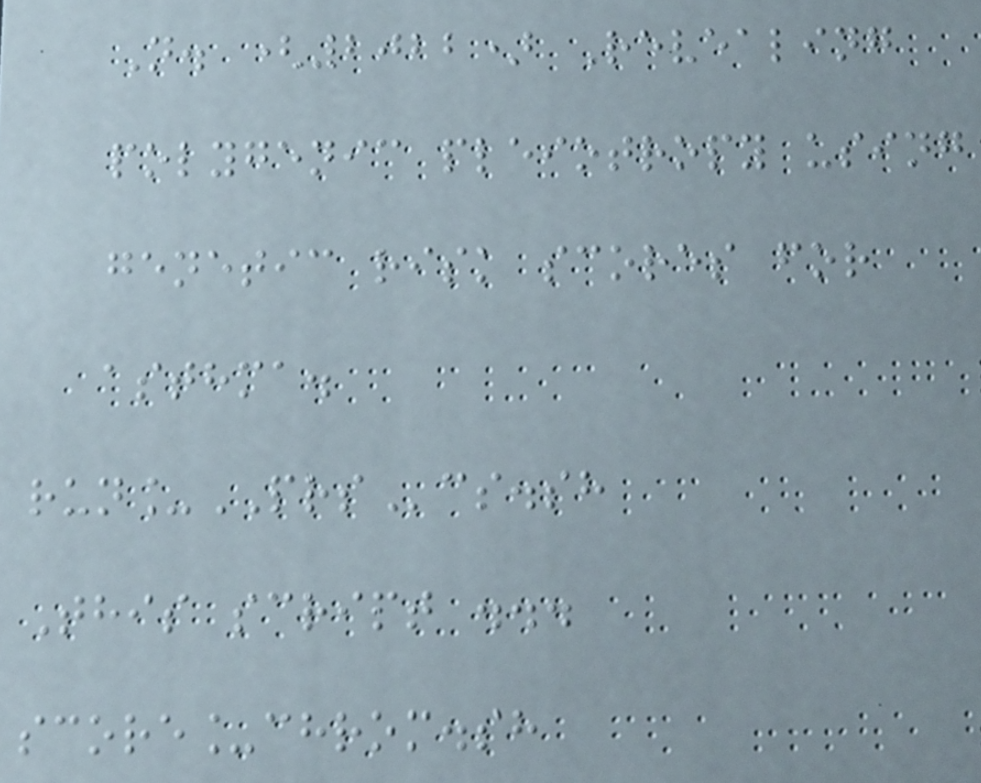N. (2022) Revealing
polygenic pleiotropy using
genetic risk scores for
asthma.
run_PRScs.sh
This script ...
score_chrom.sh
